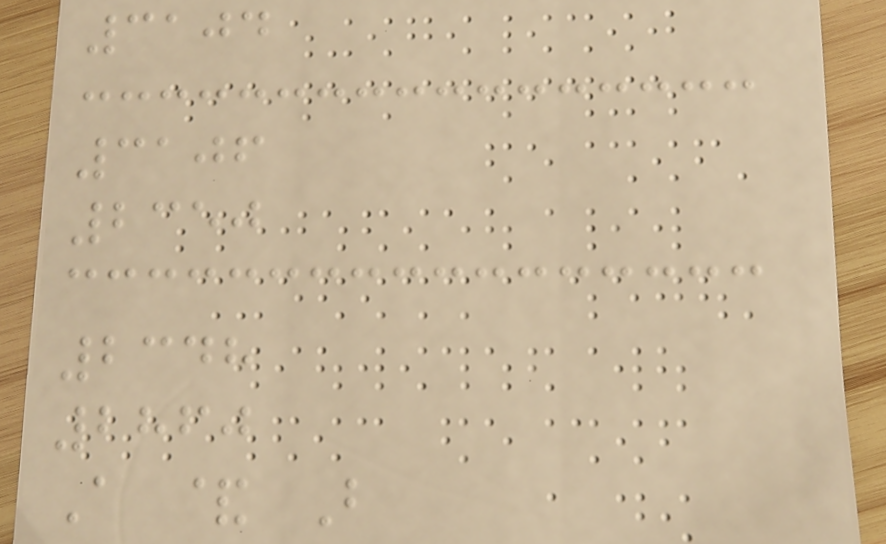3104
3106
2350
2348
2860
A & B
